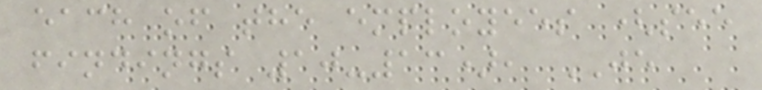each of the employees (see
findings 10-13), JE
